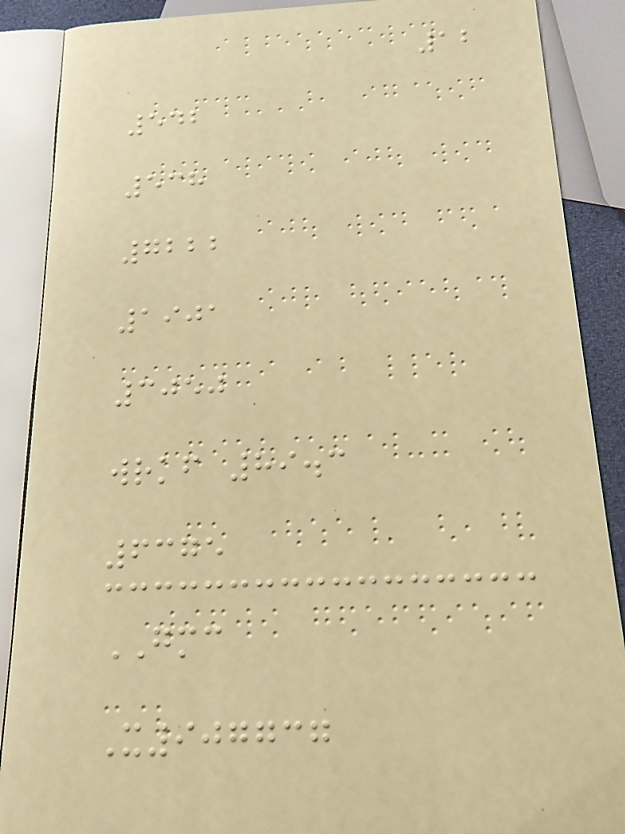12
542
538
7222
1901
3050
wrkf 89.3
6375
GMC
X907737
